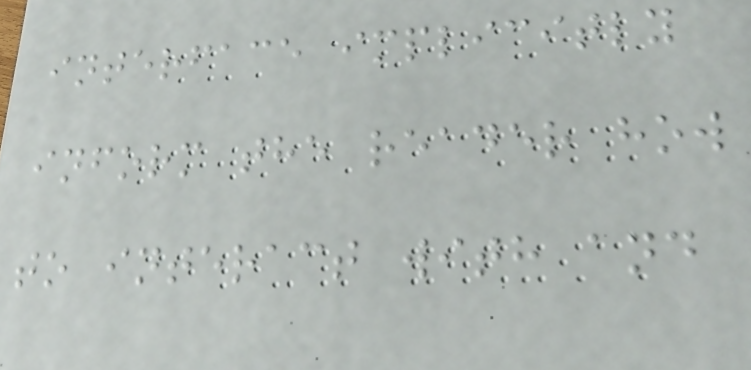interface implicitly
inform the reader how
to interact with and
